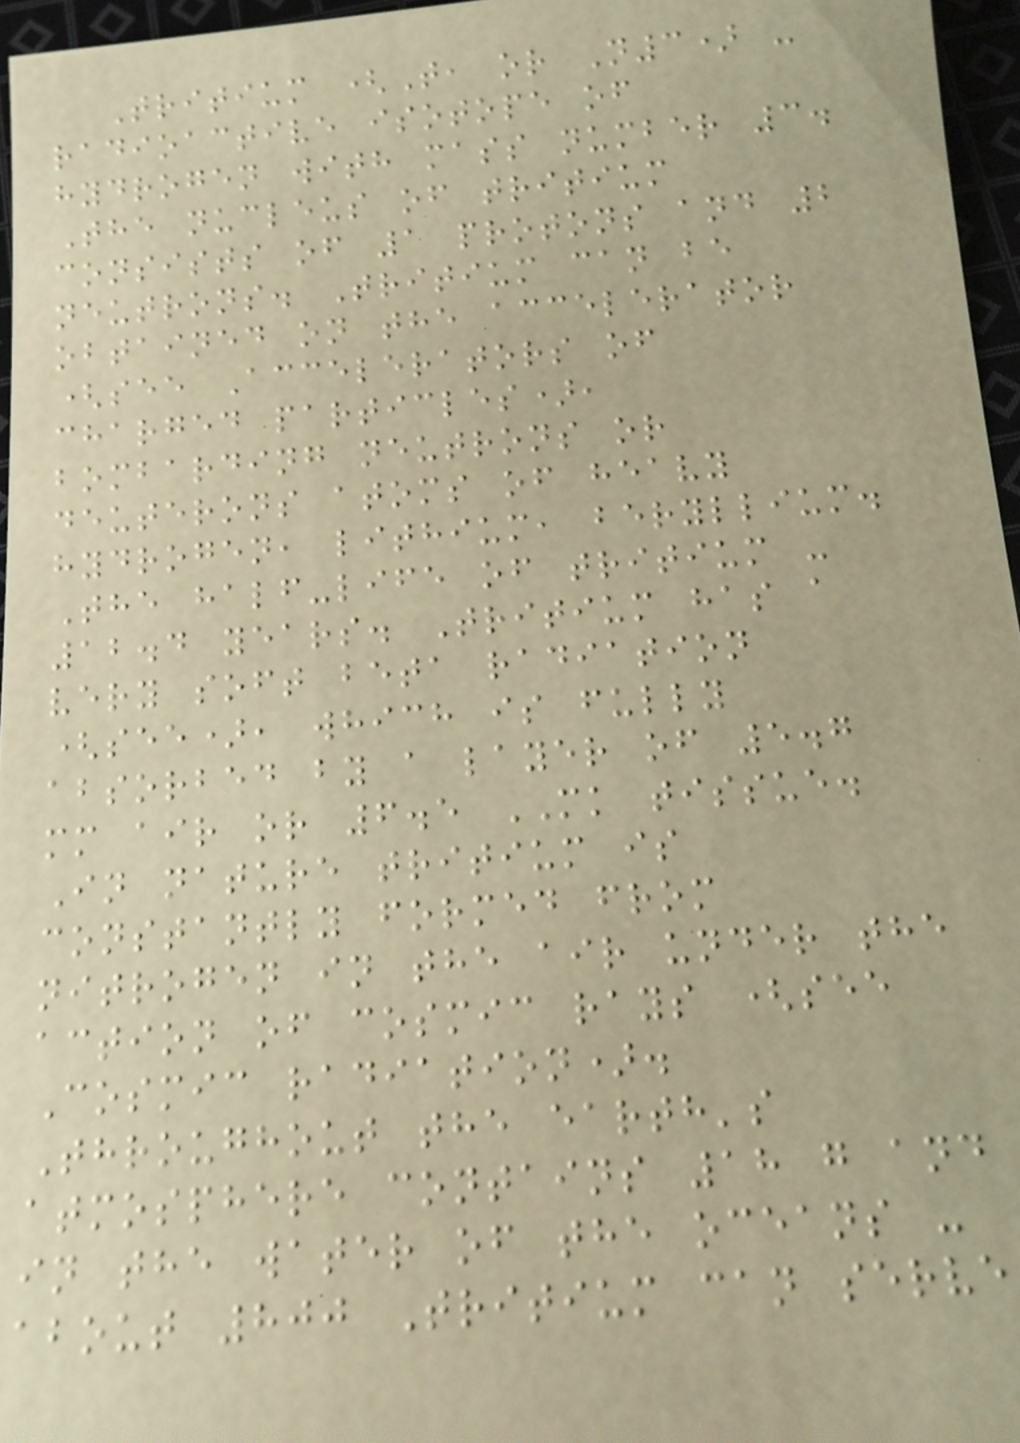Tritium (T, or N3) -
radioactive isotope of
hydrogen with mass number 3.
The nucleus of tritium
consists of 1 protons and 2
neutrons. Tritium can be
obtained on the accelerator
(see Accelerators of
charged particles),
bombarding neutrons or
deuterons atoms of heavy
hydrogen, lithium, beryllium.
The half-life of tritium -
12.4 years. Tritium has a
very soft beta radiation
(see), which is fully
absorbed by a layer of 5.7
mm air or 6.5 MK tissue.
In nature tritium is
constantly formed from
nitrogen in the air under the
action of cosmic rays (see
Cosmic radiation).
Throughout the earth's
atmosphere contains 18 g and
in the water of the oceans -
about 800 Tritium can serve
